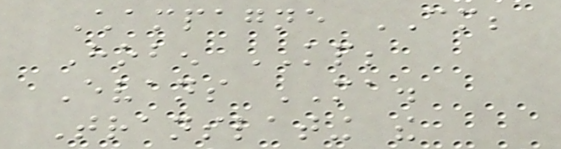Champagne CM;
Hoben KP;
Evans MA.
Translating the
